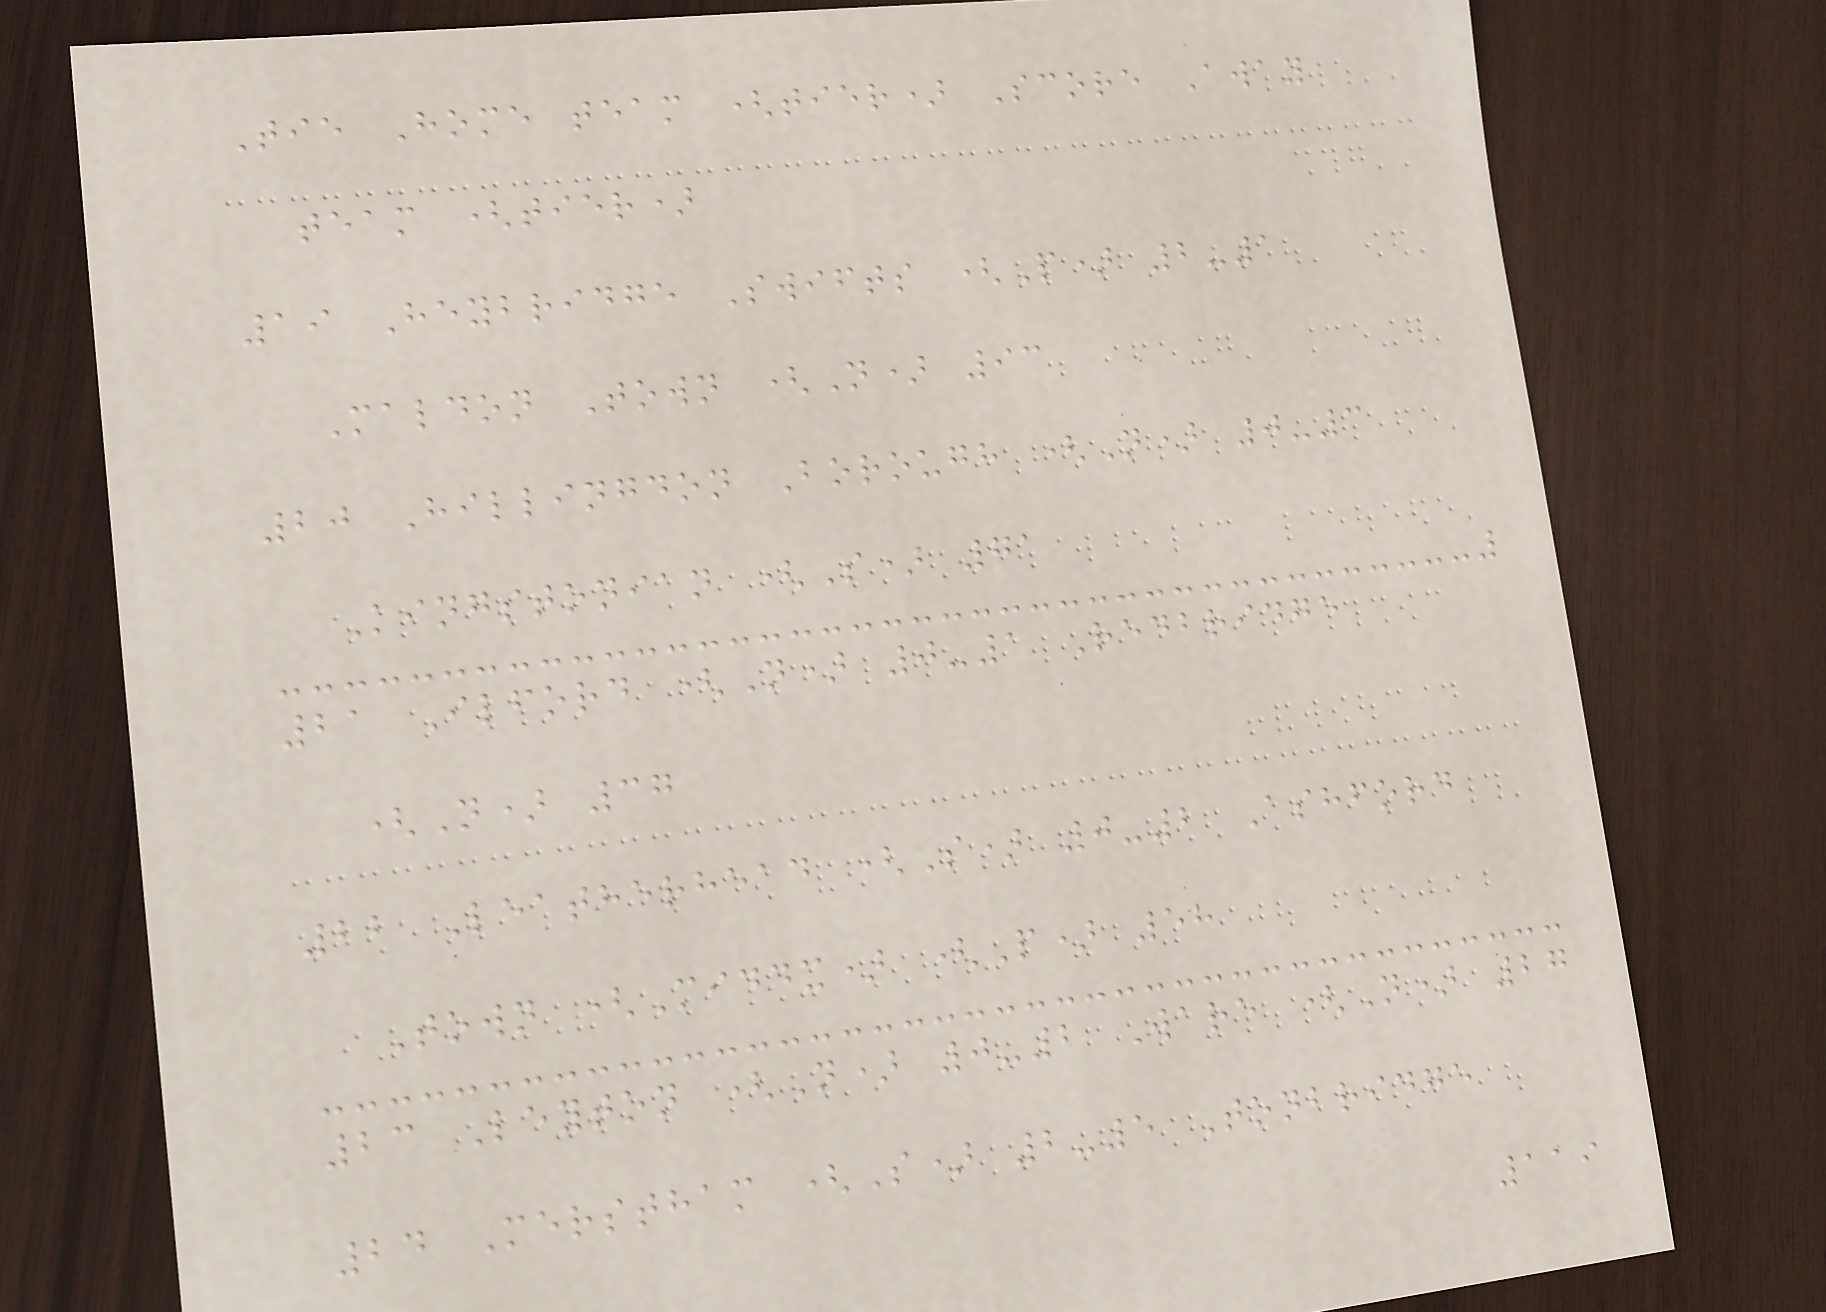Tie Home team (tier) Score Away
team (tier)
19 Heybridge Swifts (P) 2-1
Maldon Town (N) 93
20 Hillingdon Borough (N) 0-3
Kingstonian (S) 71
21 Ilford (N) 0-1 Redbridge
(N) 37
22 Leatherhead (S) 0-2 Ashford
Town (Middx) (P) 58
23 Leyton (N) 0-2 Ware (N) 27
24 Merstham (S) 2-5 Tonbridge
119
